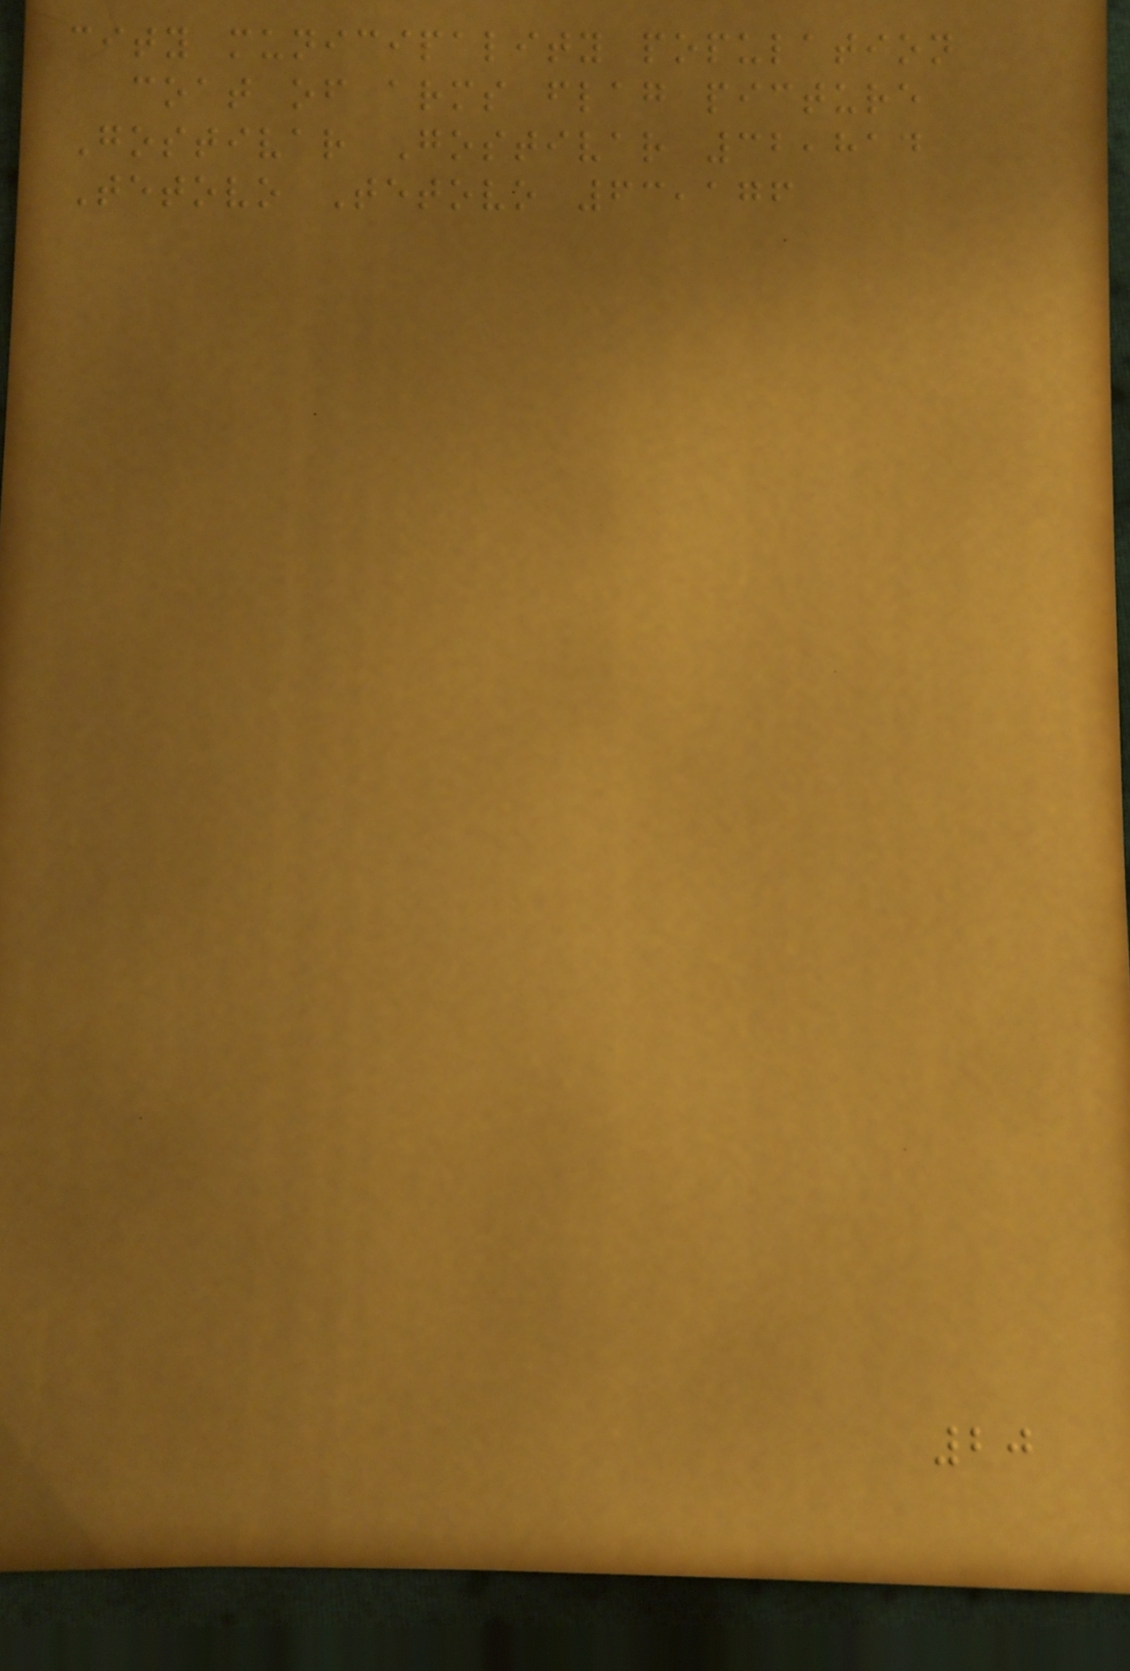city municipality population
coat of arms flag picture
Gostivar Gostivar 32,814
Tetovo Tetovo 63,176
20
